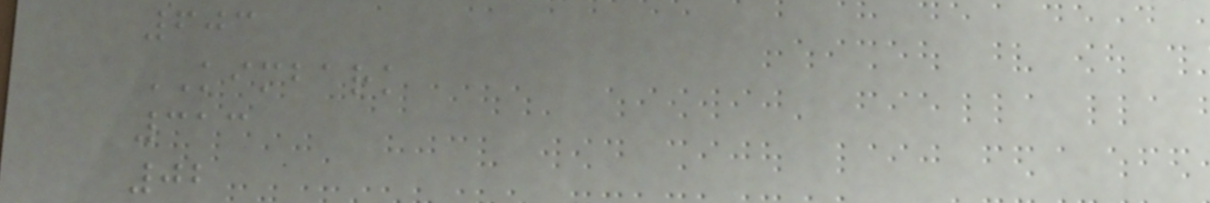603
KIMBARK
313
02
